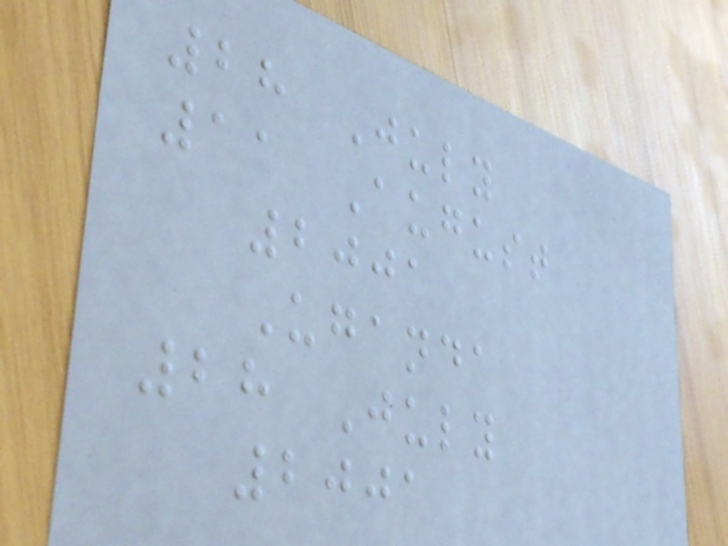28 July
11 August
2001
Uganda
28 July
2001
